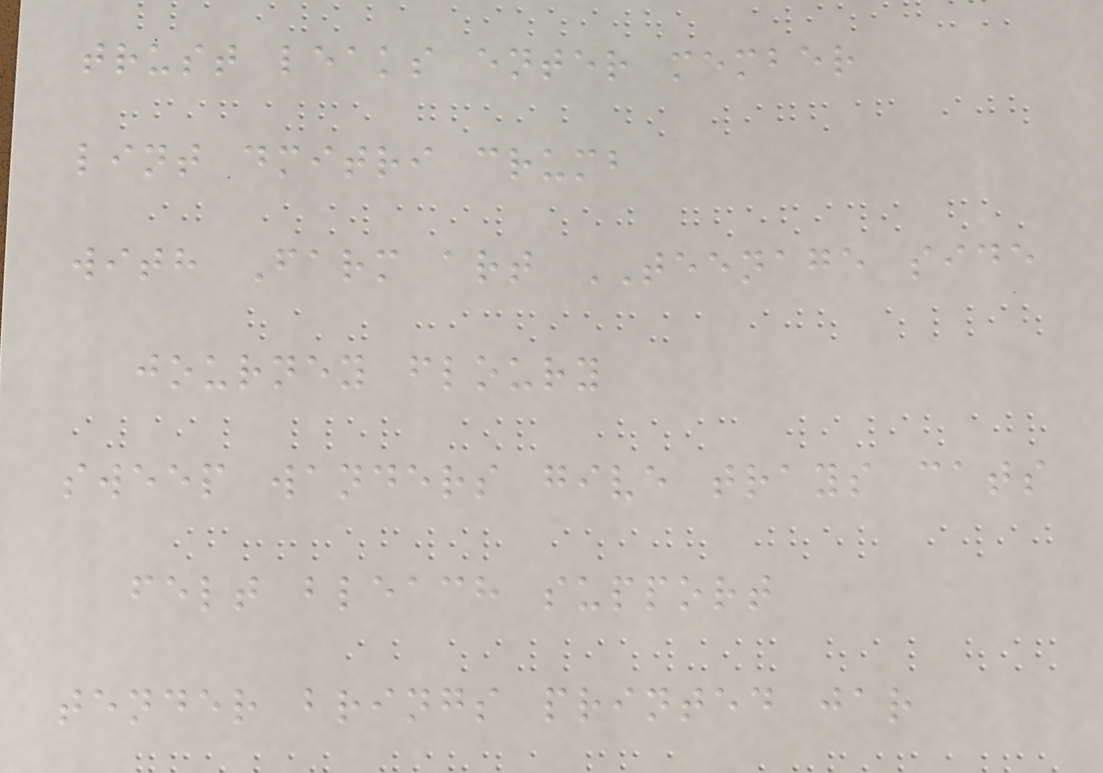trust leaks enter member
lint dmitri crumb
with Farm art TEENAGE side
journey floury
sweep wanders give trays cats
felt bleach support
tender brings printed jar
